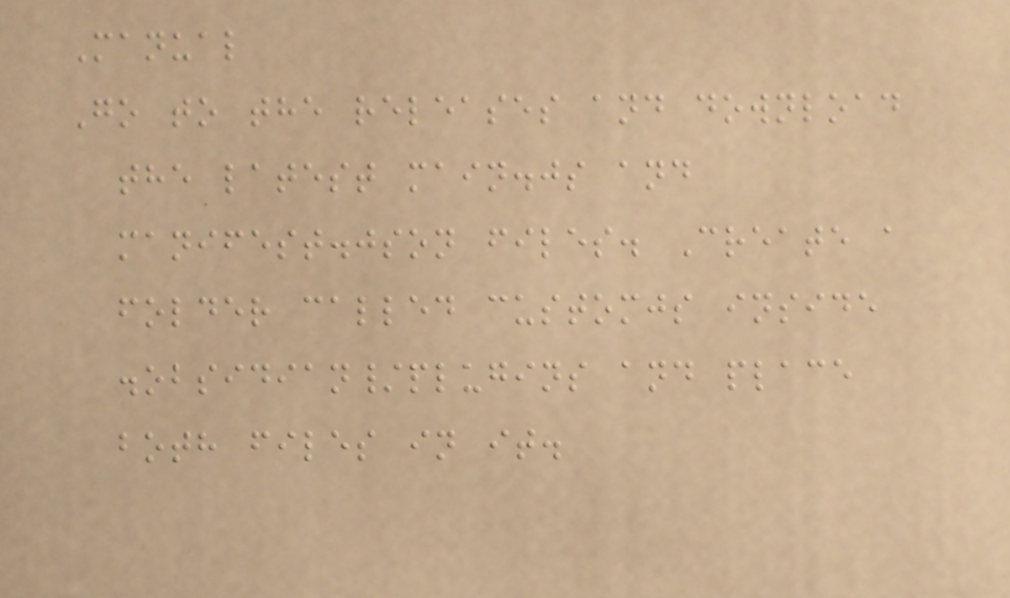Manual
Go to the releases and download
the latest main.js and
manifest.json files. Create a
folder called customjs inside
.obsidian/plugins and place
both files in it.
